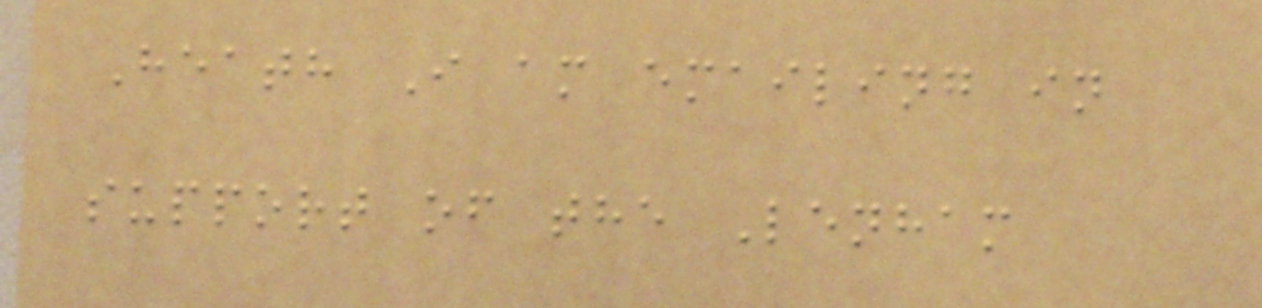Heath I am emailing in
support of the Lenham
